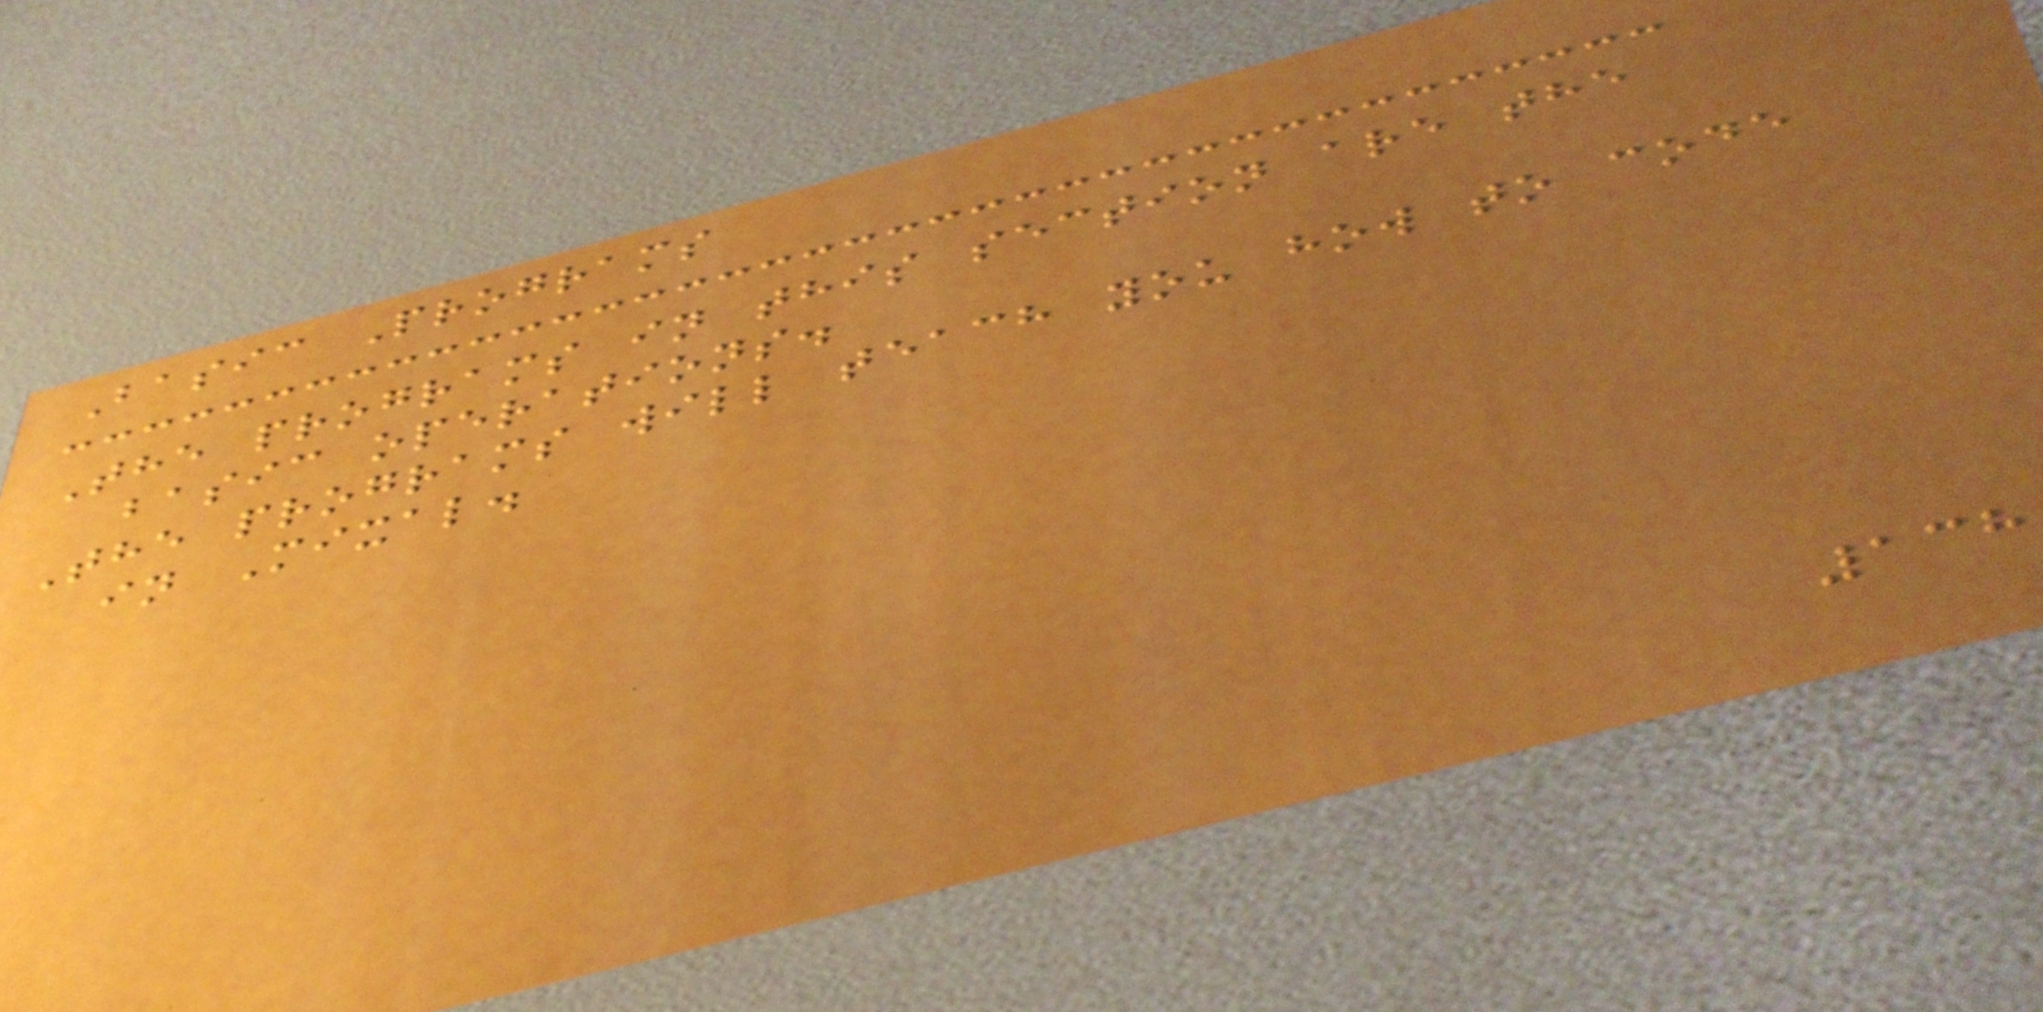Basic Programs
The programs in this section are the
basic operations.
The programs will teach you how to code
in Mixal.
138
